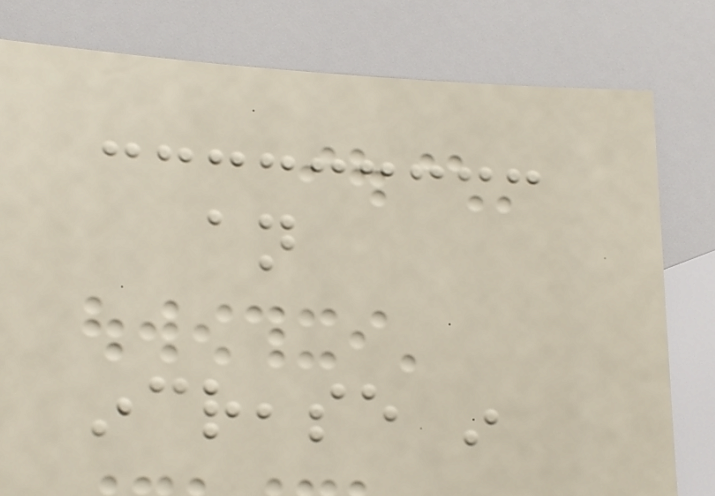an
increase in
